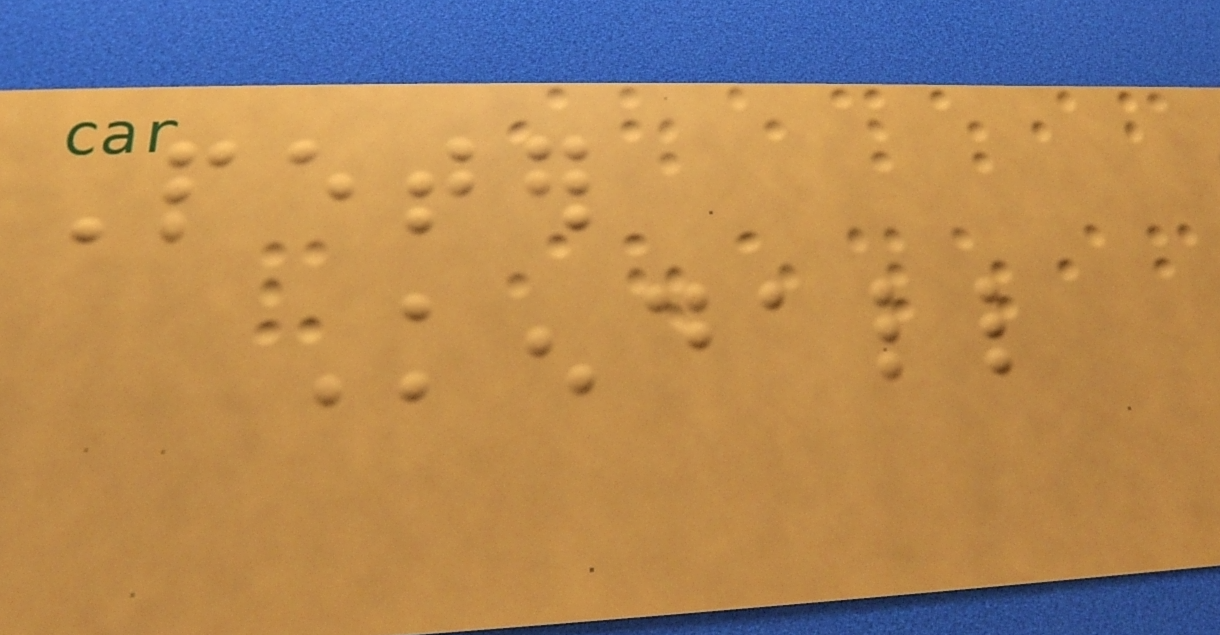Peter
Kendall
